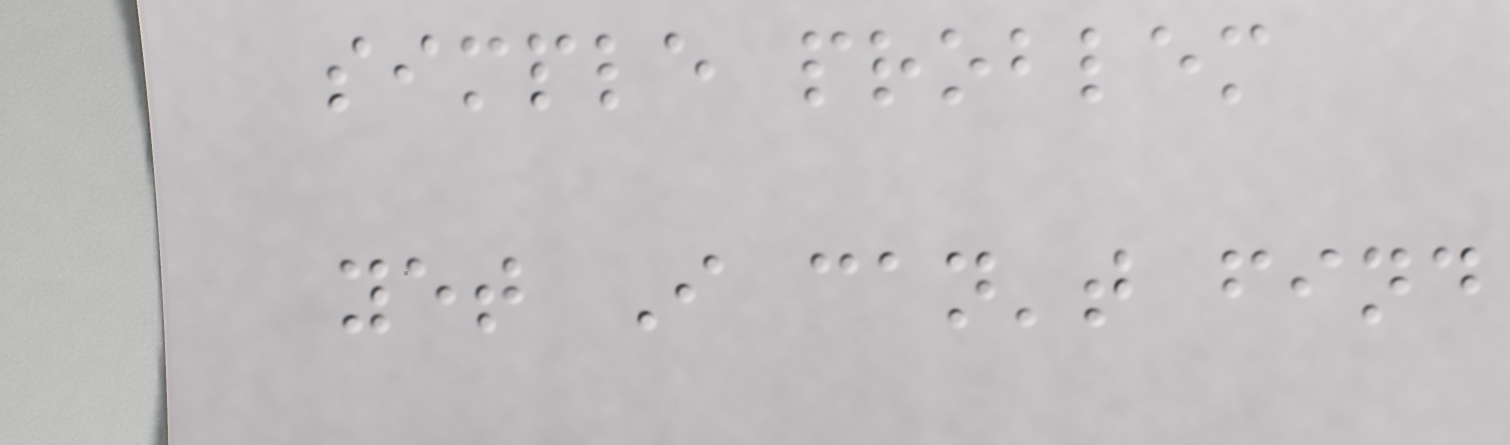simple problem
yet I can't find
